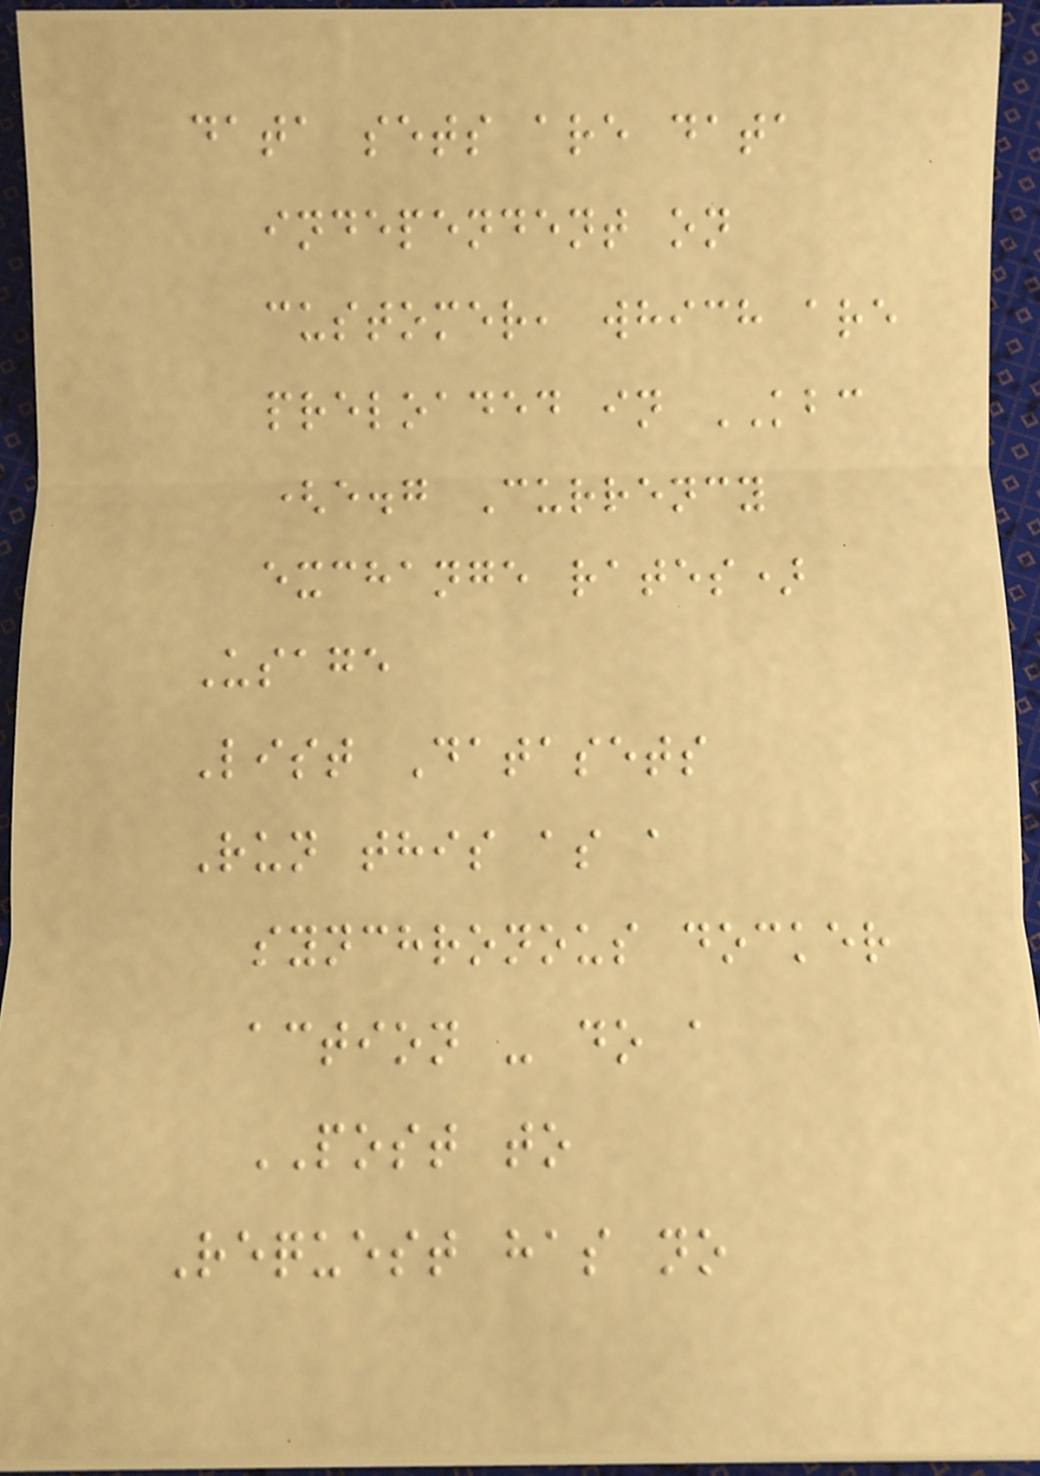data sets are data
independent on
customer, which are
preloaded in KBC
(e.g Currency
exchange rates)
Usage
List Datasets
Run this as a
synchronous docker
action - do a
POST to
Request has no
